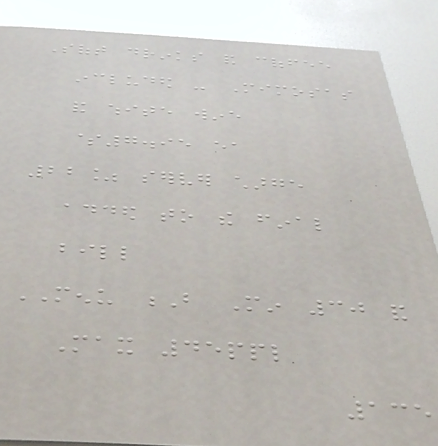Soft drinks and coffee
included - Mimosas
and white wine
$7.95 ea
22% server charge
added to the final
bill
MENU B Min 30 and
Max 45ppl
135
